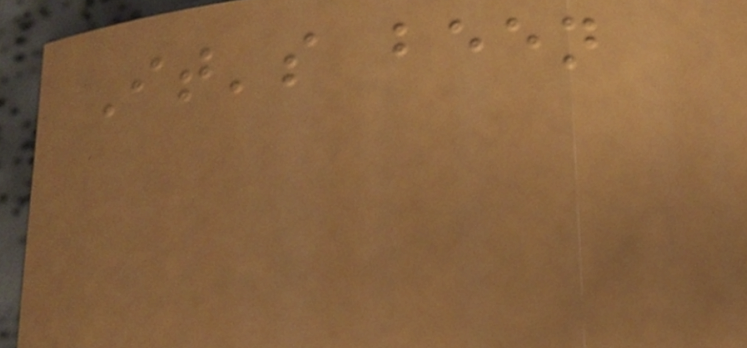It's been
